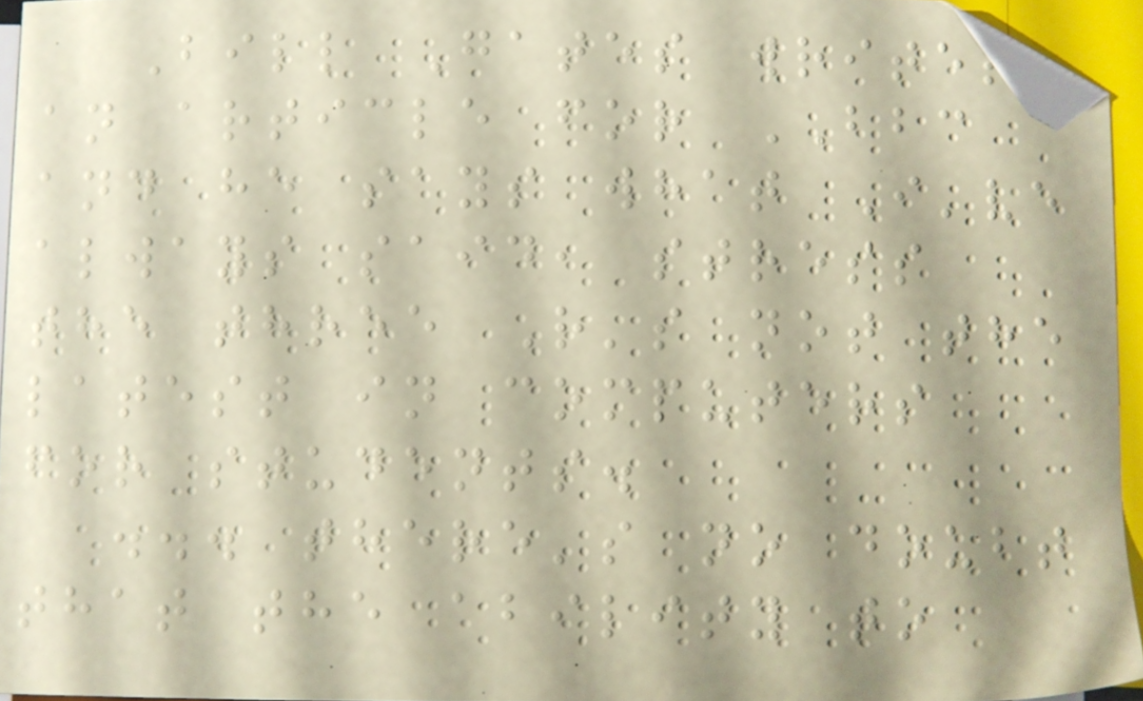Bill Gates writes
an article for BBC
and he says what I've
always said, stress
the three R's not the
latest in computers
for students.
... there's no doubt
that the ability to
